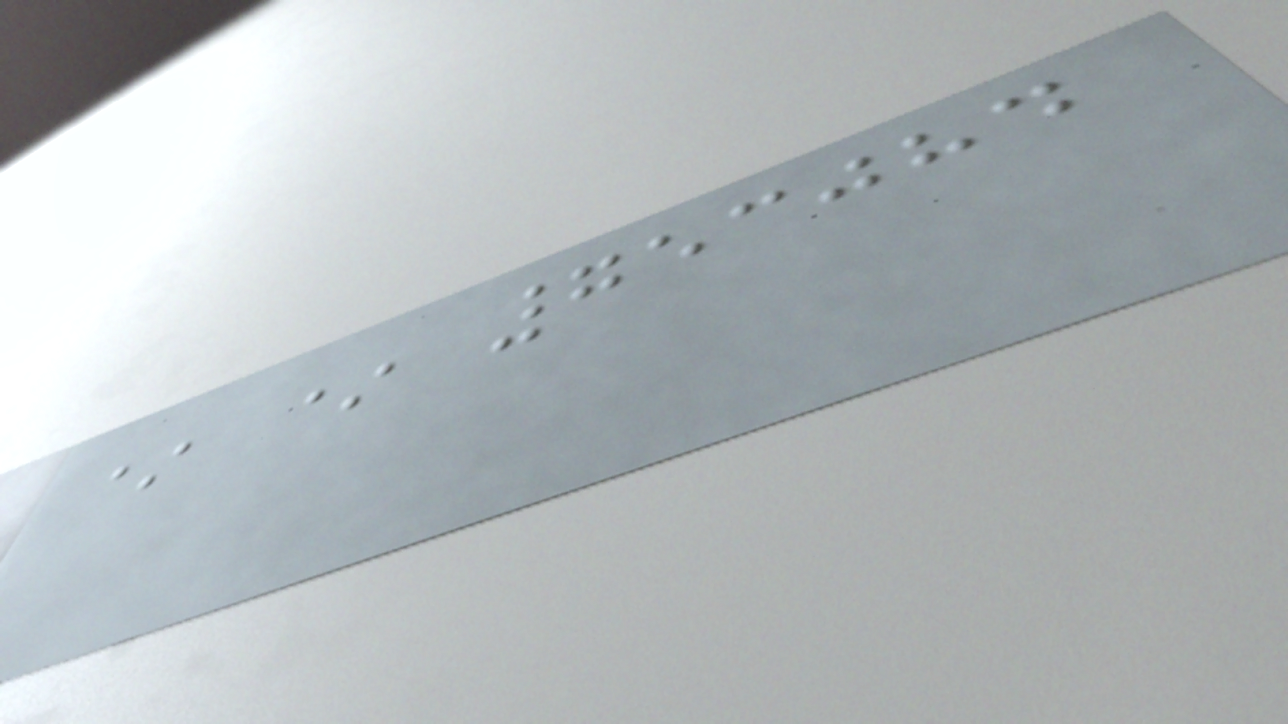* * 753084
